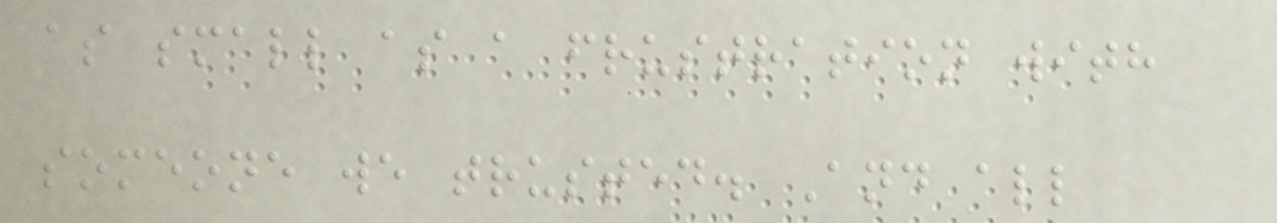as small as a frustration with
someone we trusted. And all
